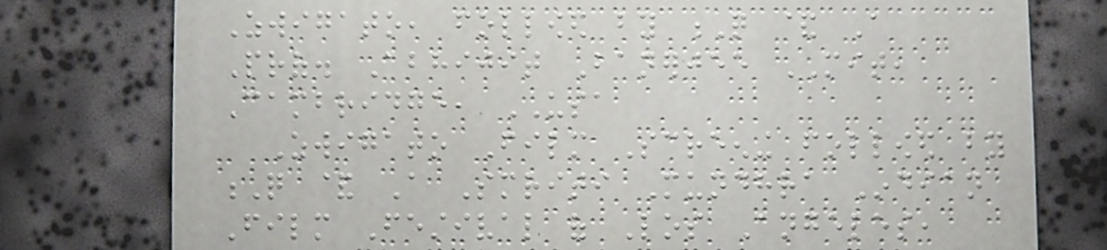Zwigato, followed by Q & A
Prof. Abhijit Banerjee MIT,
Cambridge, USA
Zwigato Film Screening followed by
Q & A Smriti Mundhra Indian
Film Festival of Los Angeles,
